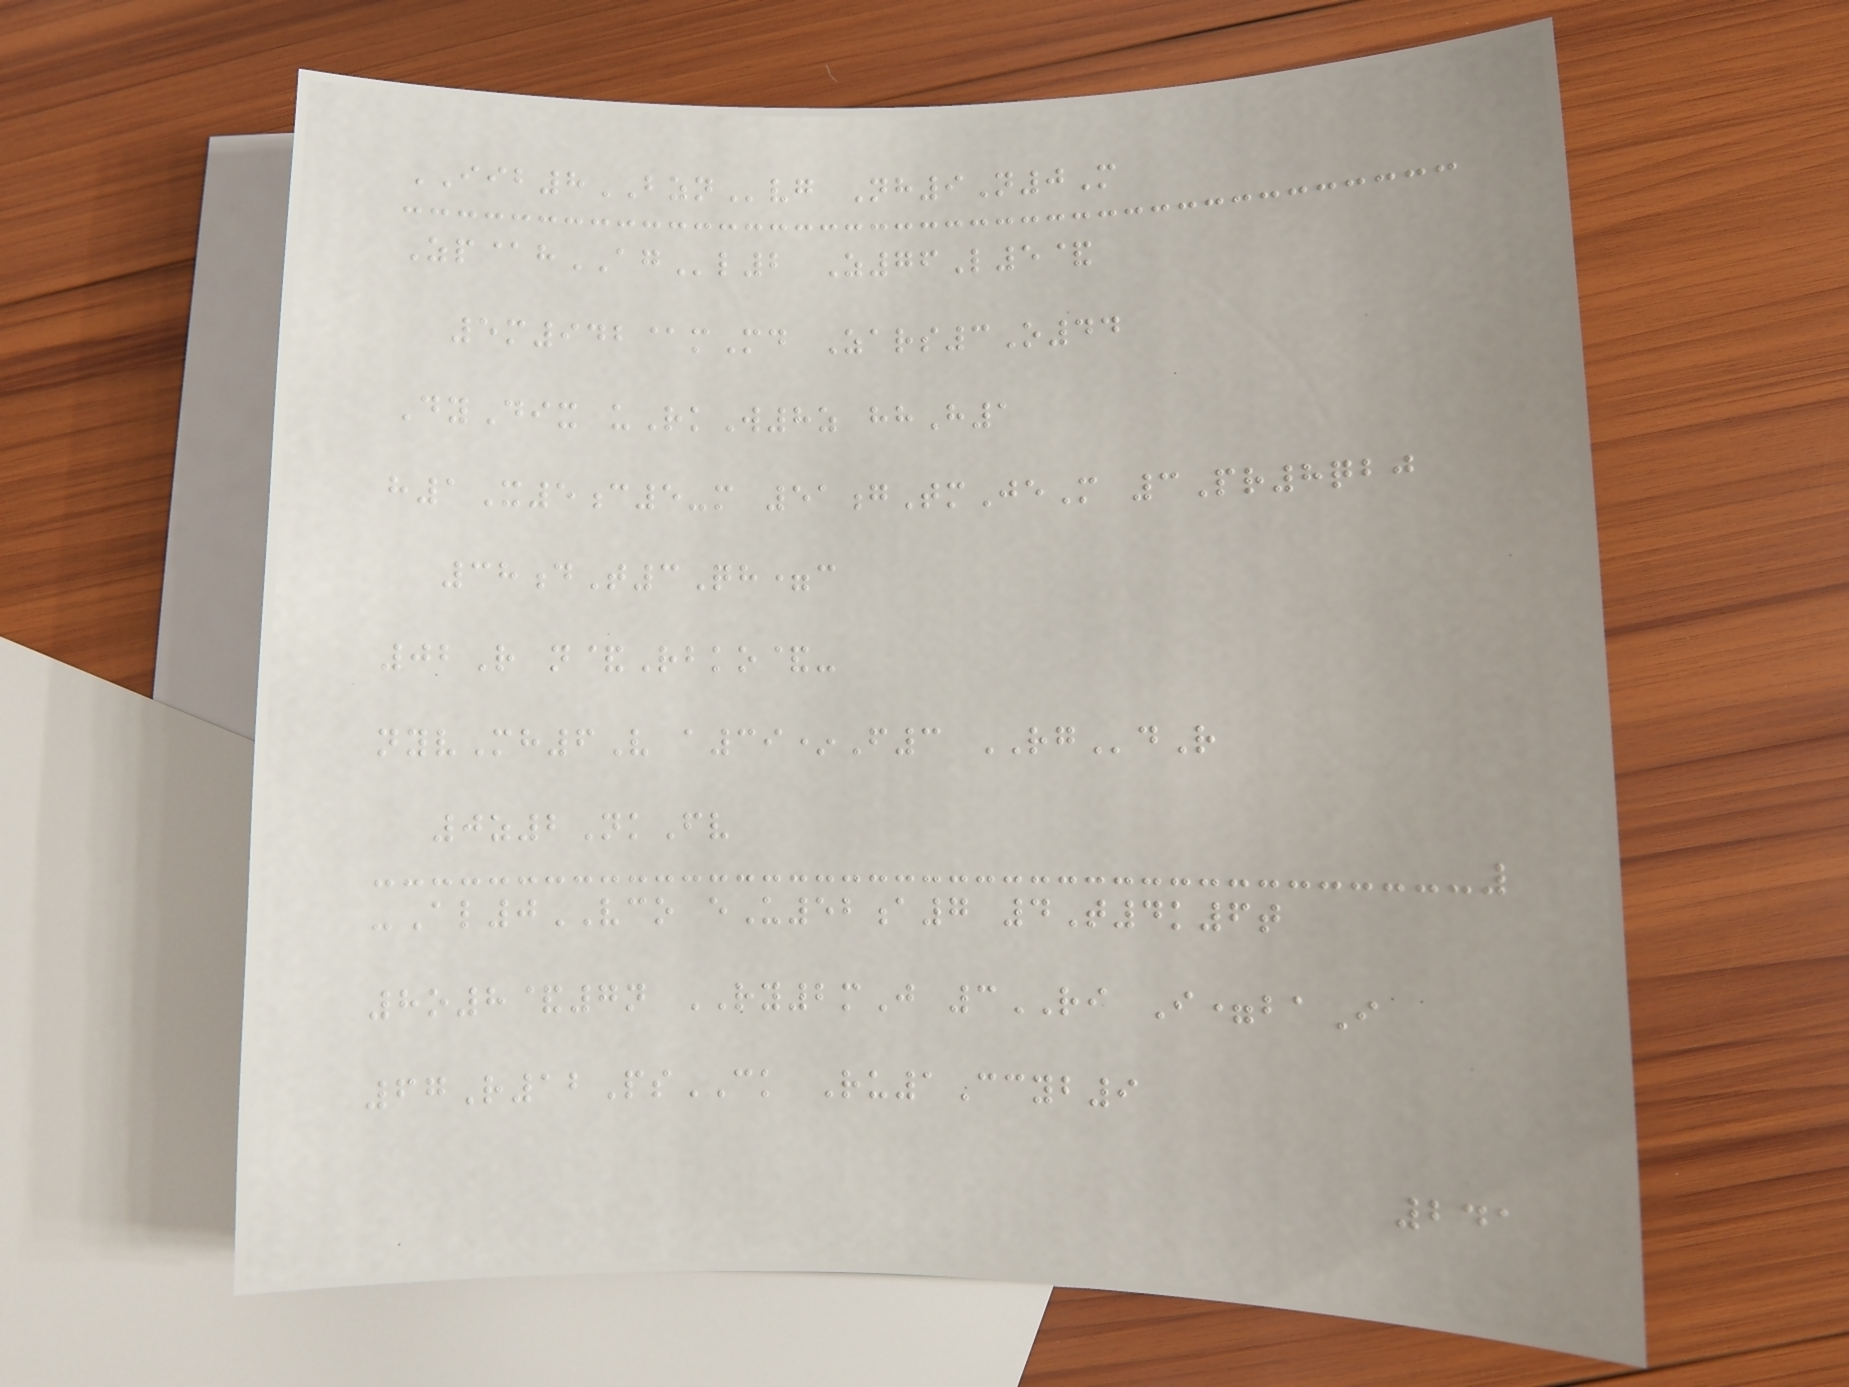IIB8BZNvg Nh9N0M
Zp@hAGl2 Z76L5&
5m942@mMd Zars3O44
DyDix uRkW8z hhH1
h1X5c5-m 51gTmJeM 3Pr8qbj
38dT3Qh=c
02R n&Rbko&-
nyvMh6V a39*F3 RGdR
0z2NkFv
-Al0VCO eU52a7 4T4k6t
8o8&7n RY2mJ 3RI I=baI
67R12PsCK Ru1Ccyb9
241
